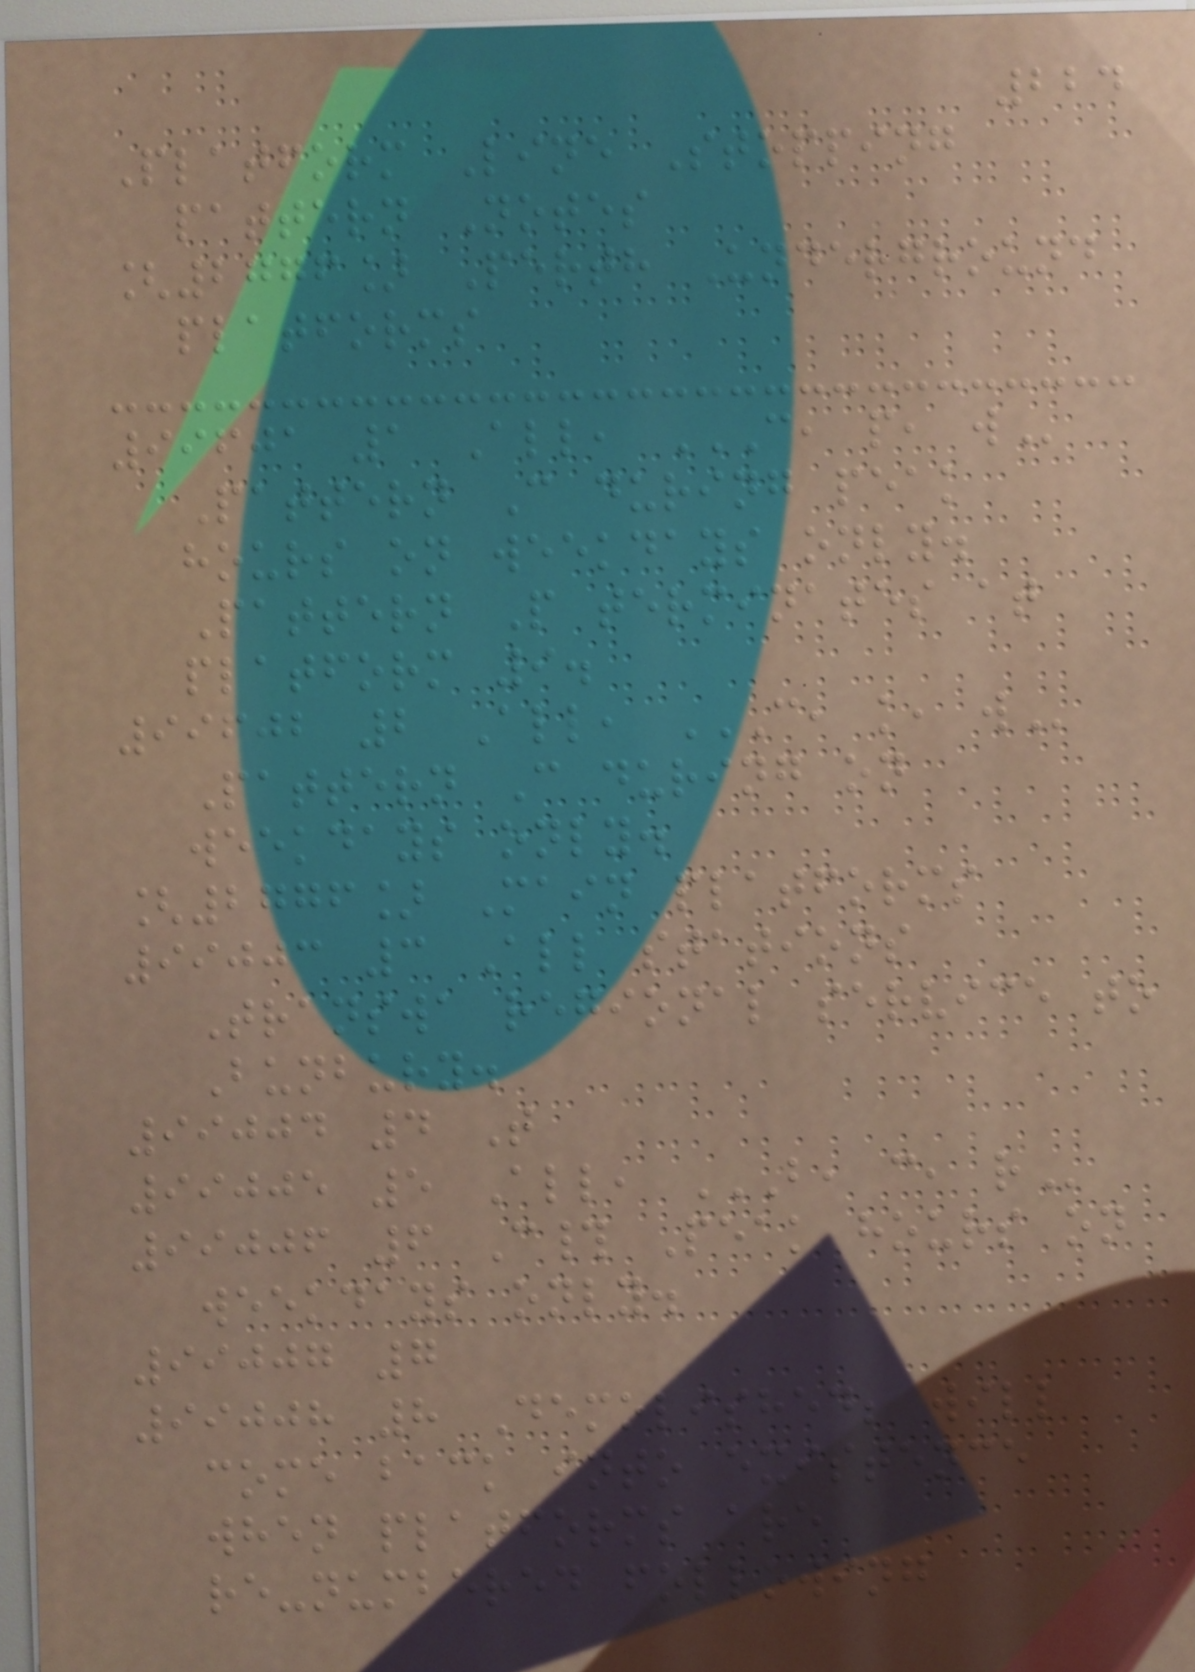224
Platform Line Stopping
pattern Notes
[2776] Perth Underground
platforms
99601 1 All, C, P, W
Pattern C during peak
hours on weekdays only.
Pattern P terminates at
platform 9.
99602 2 All, C, K, W
Pattern C during on
weekdays only.
[2776] Main platforms
99003 3 All stations
Transwa regional service to
Bunbury.
99004 4 T
99005 5 All, B, C, R
99006 6 C# Peak hours on
weekdays only.
99007 7
99008 8 Demolished; will
come back into existence
when platforms are
re-numbered following
